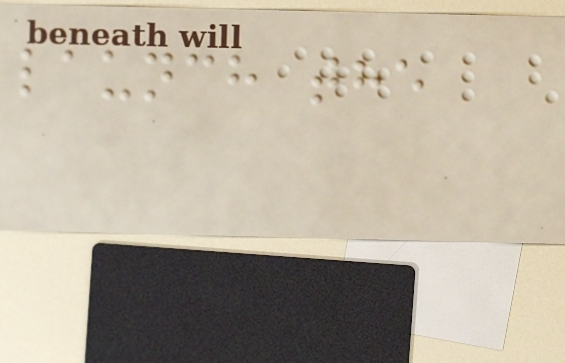launch the
